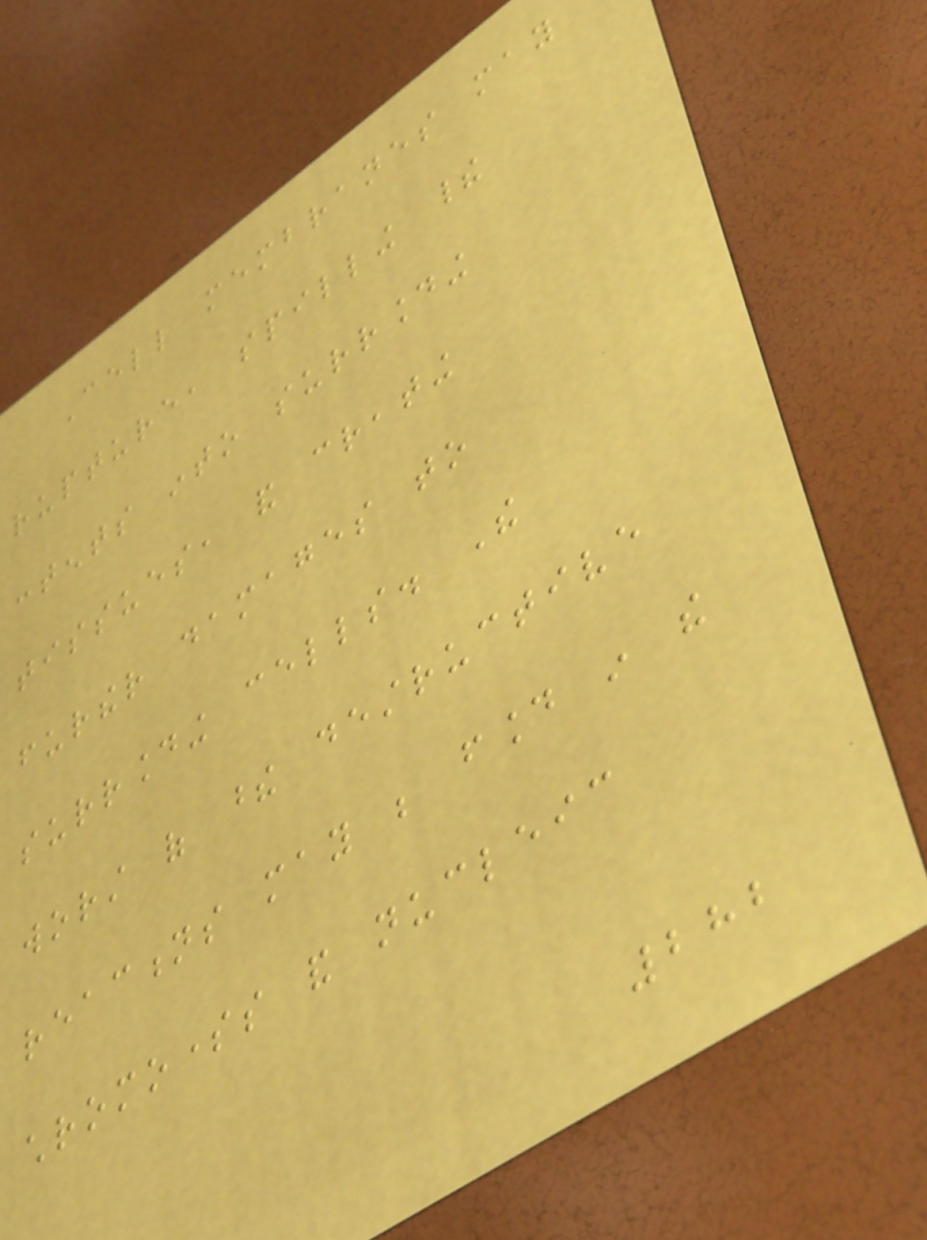Cell membranes may
rupture, spilling their
contents into surrounding
tissues, and creating
further damages to
surrounding cells. The
worst of these destructive
reactions may be found in the
chromosomes and nucleic
282
